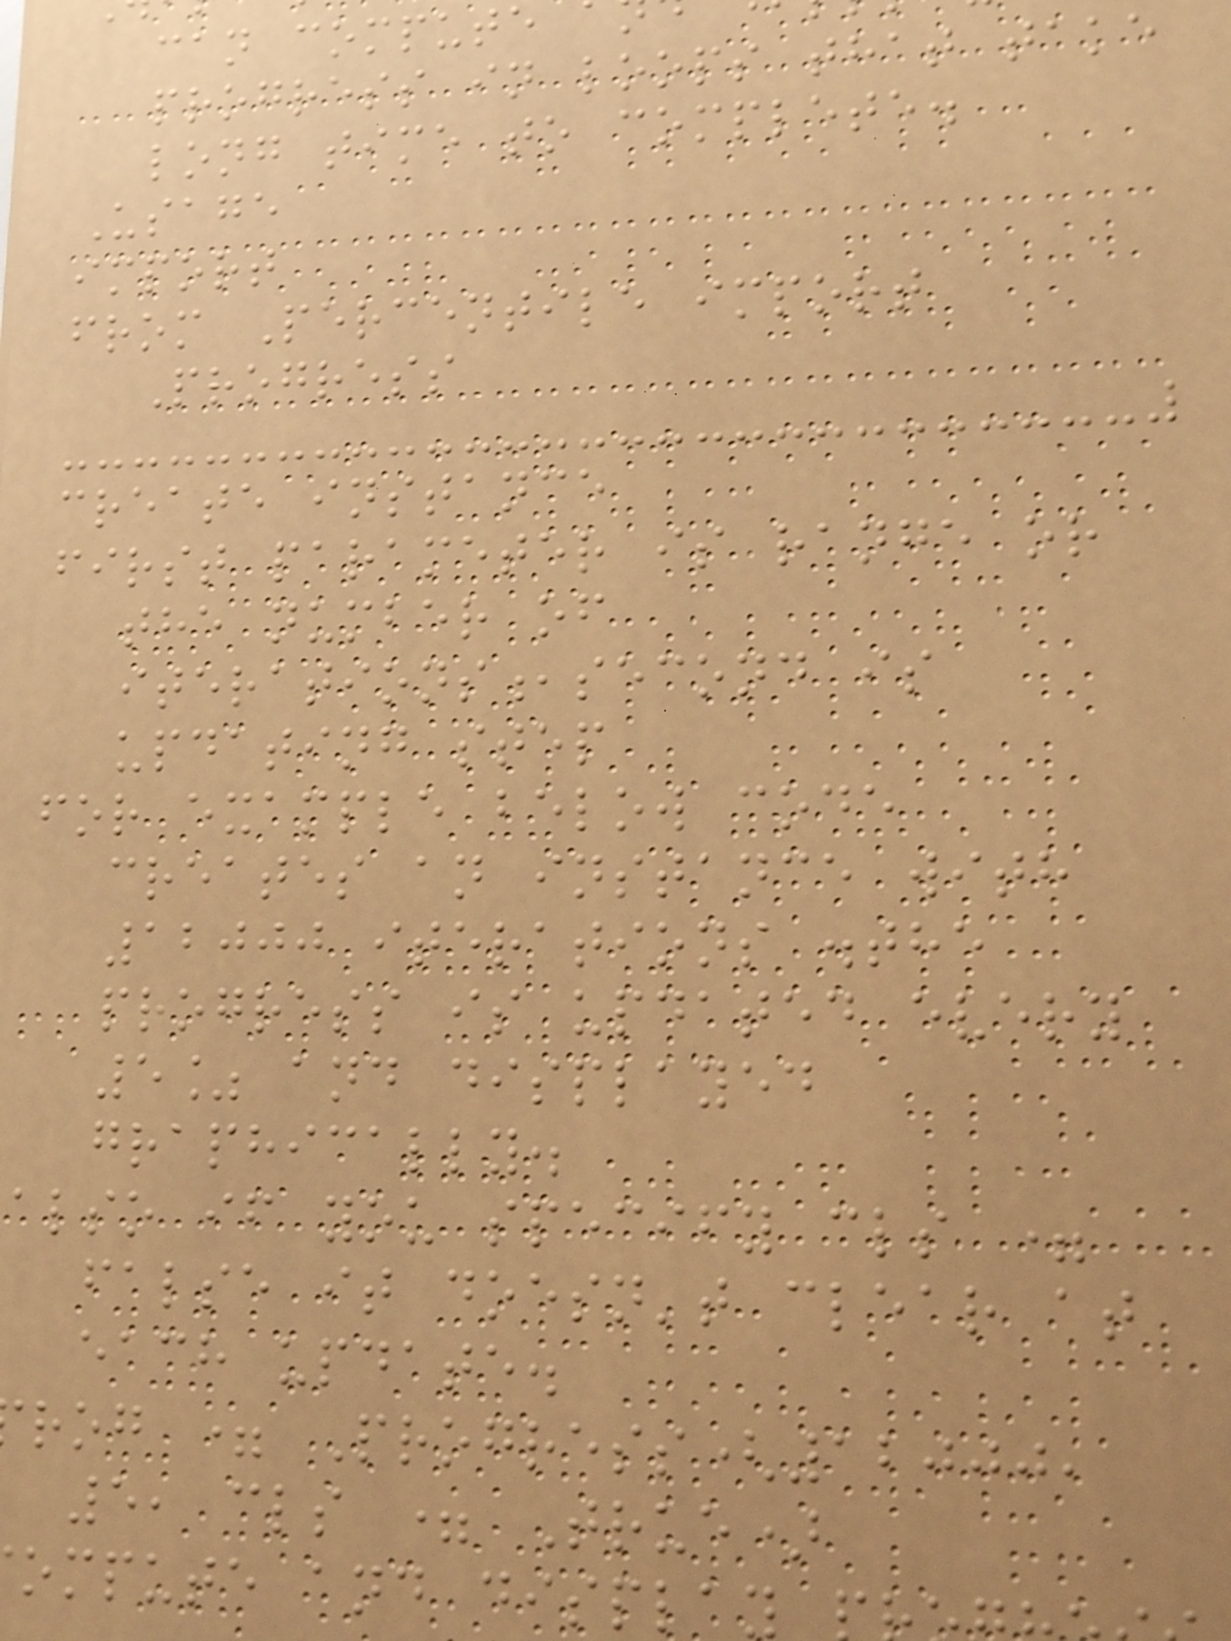can compute
progress in loops that take
long time to complete.
Usage
import
from Percentile import
Progress
create instance
first parameter is range or
the number of
iterations,second is
updating step
for example below code
creates an instance with
12000 iterations .the
progress is updated every
5% and displayed
graphically.
also if you specify cls =
false it doesn't clear at
each update.
rog = Progress(12000,
5, cls = True)
ompute and display
